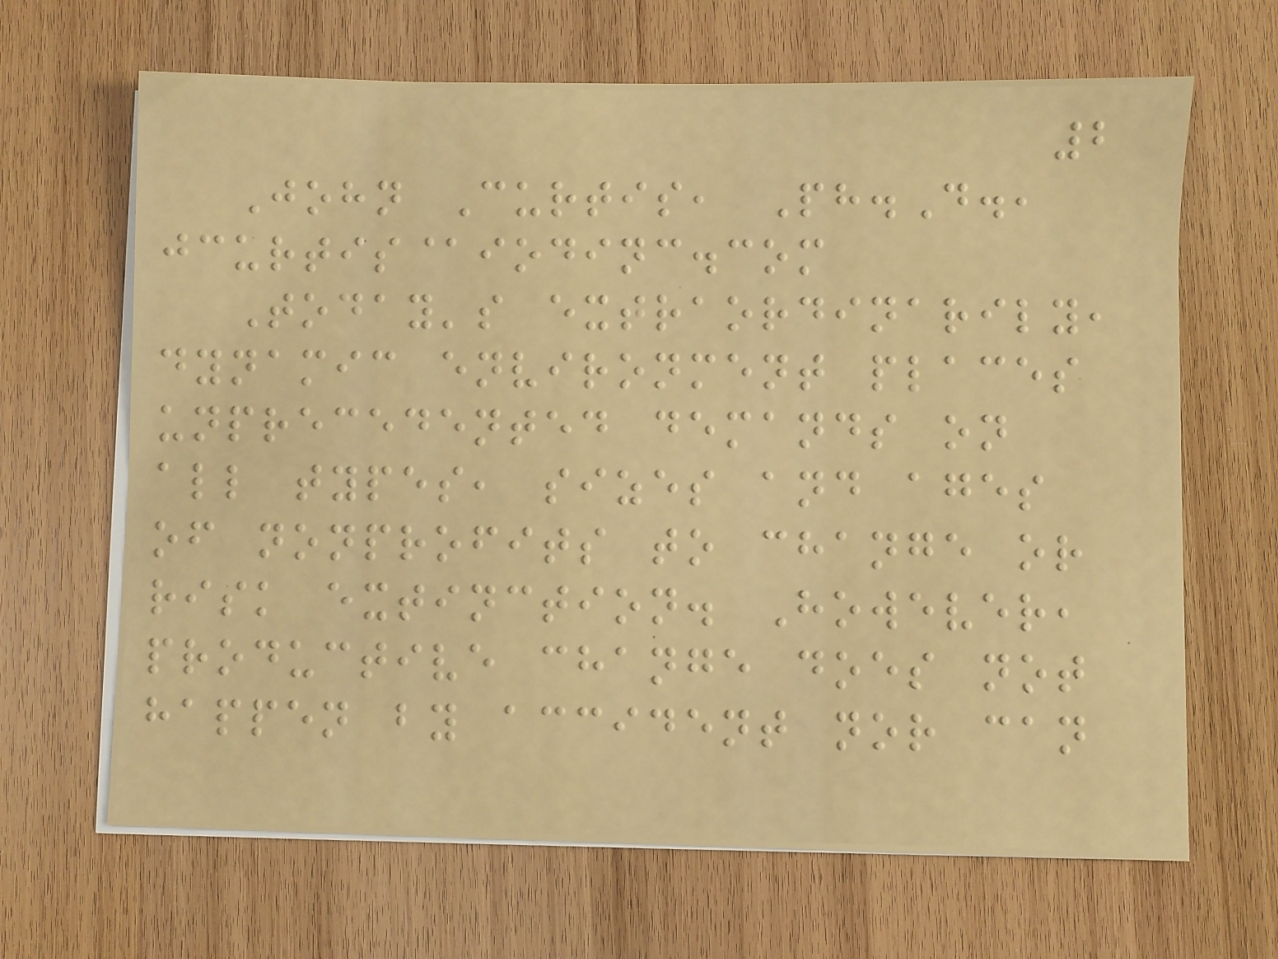2
John Curtis, Ph.D.,
jcurtis@iodinc.com
Today's extraordinarily,
dynamic environment places
unprecedented demands on
all types, sizes and ages
of nonprofits to change or
risk extinction. However,
productive change does not
happen by accident nor can
